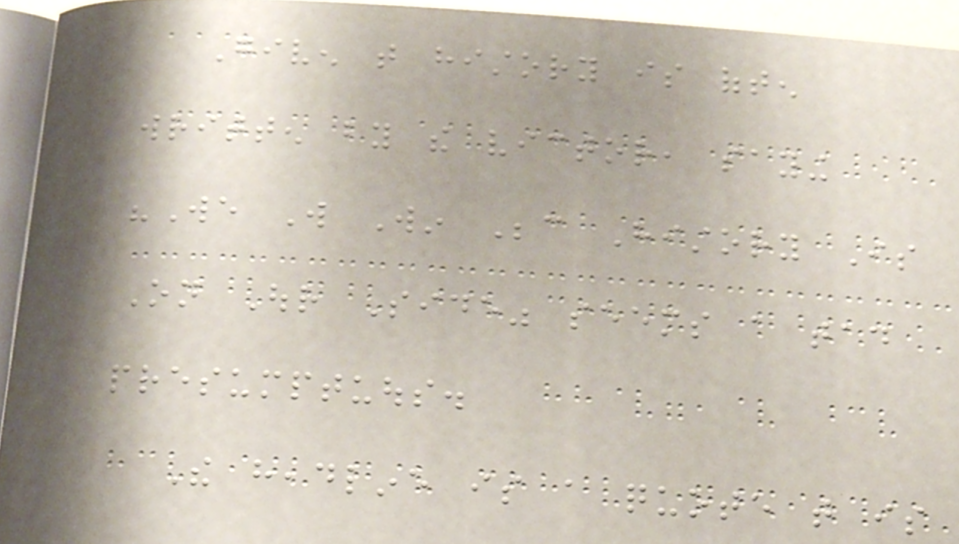Given that history is often
written by the victor, saying
"We Will Win Because History Is
On Our Side" seems a tad
presumptuous.
The headline is a quote that is
